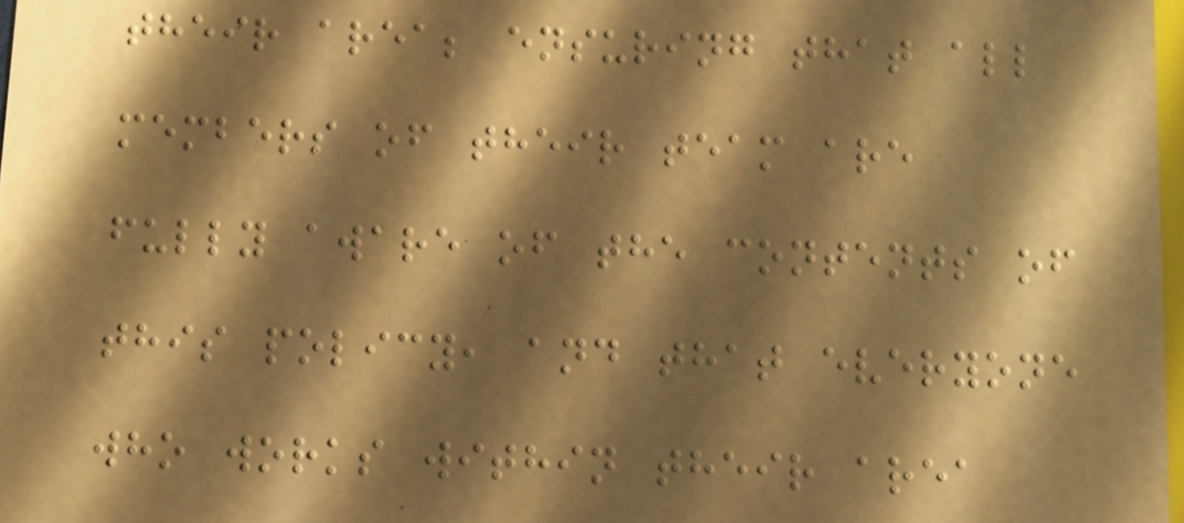their area; ensuring that all
members of their team are
fully aware of the contents of
this policy, and that everyone
who works within their area
